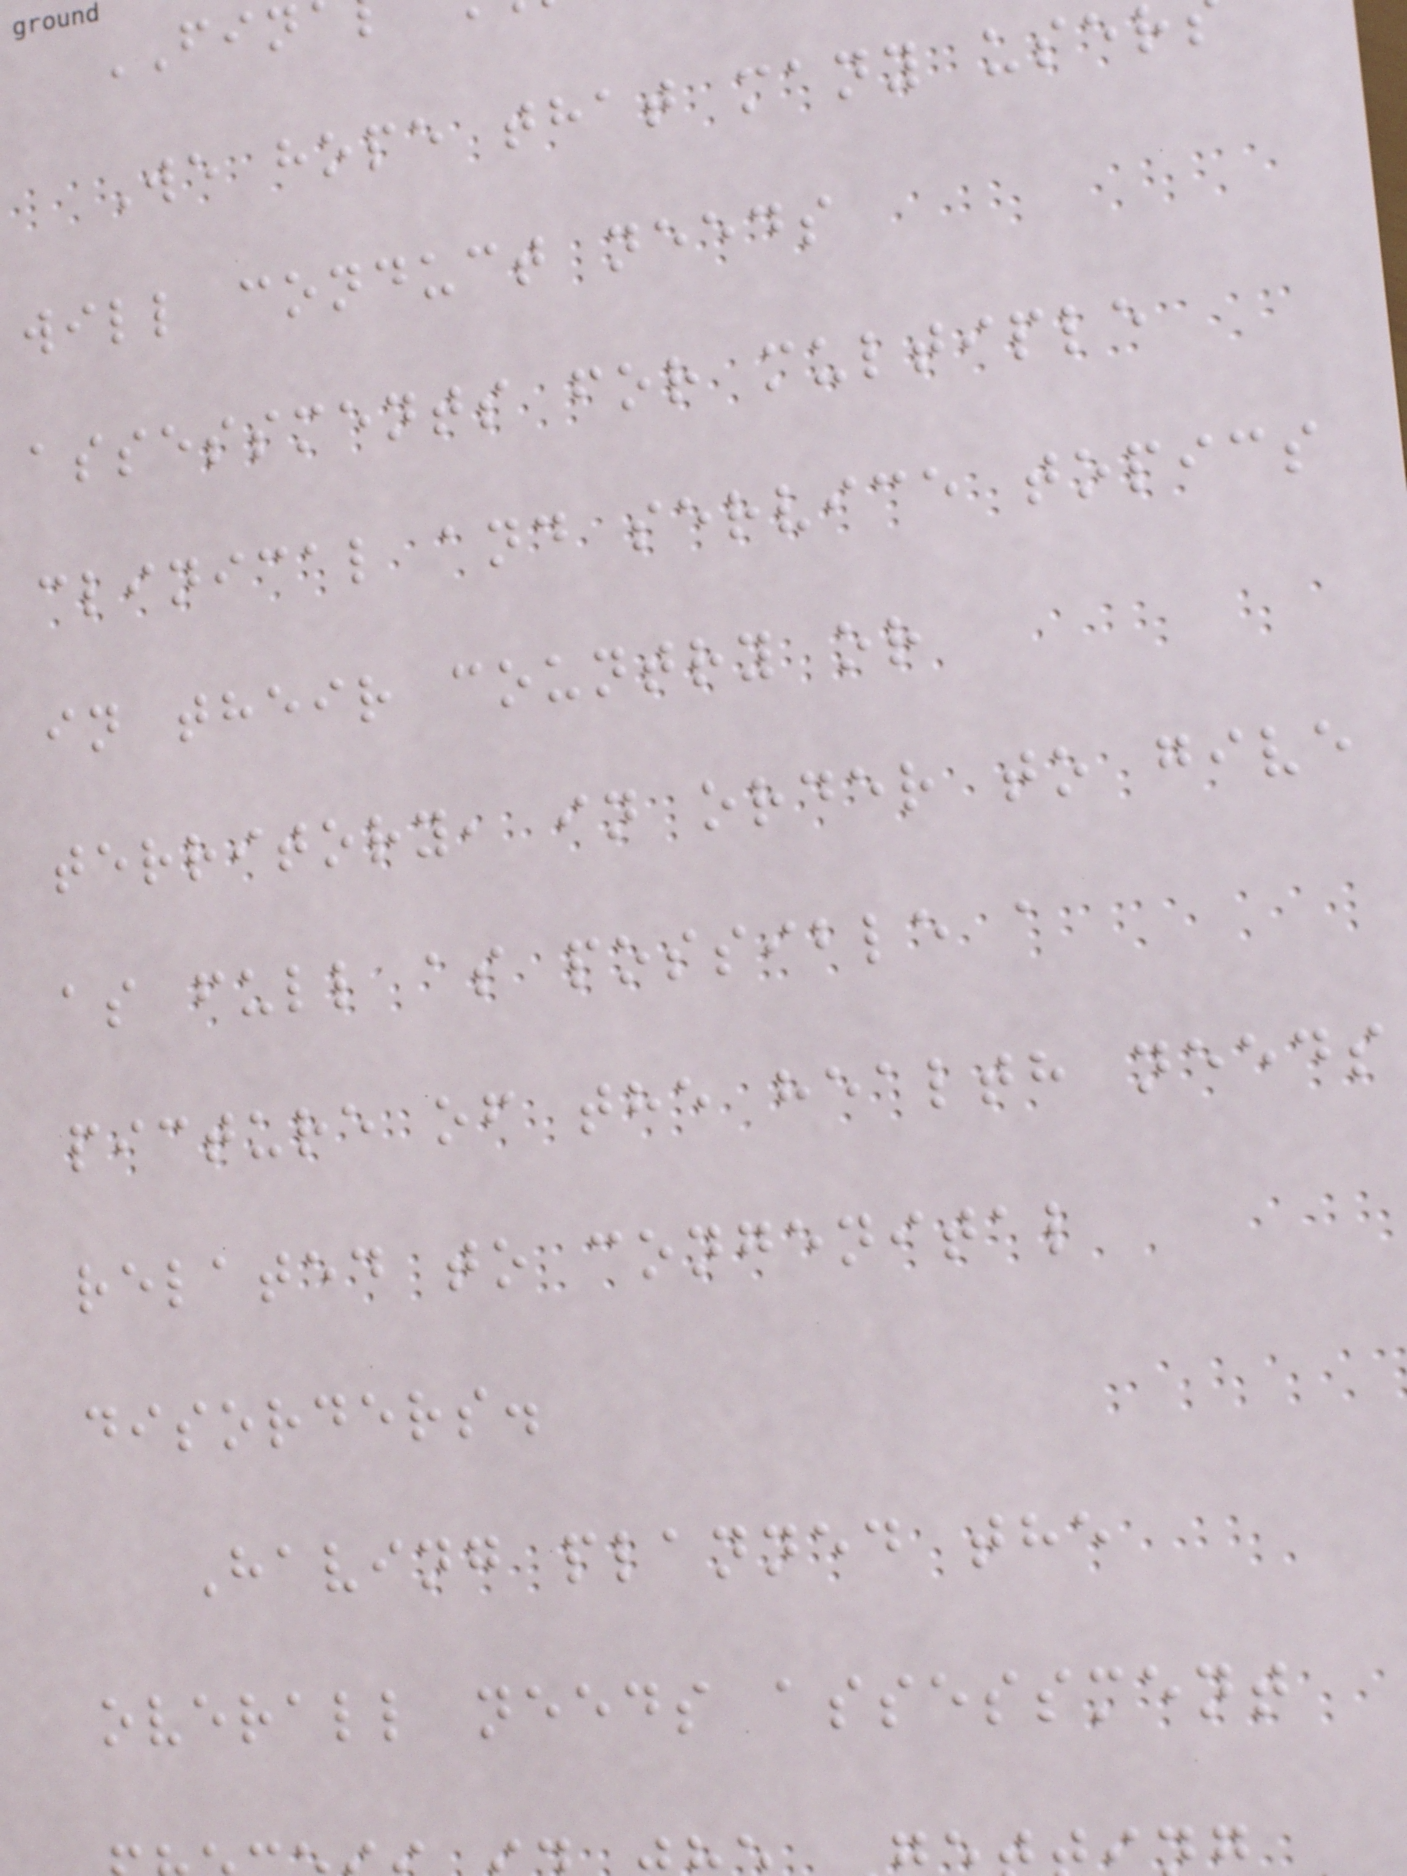We hope that many user
will conduct needs
assessments for multiple
clinical and service topics
in their country or
territory, in order to give
as full as possible a
picture of the health needs
related to congenital
disorders.
Having planned the
overall needs assessment
